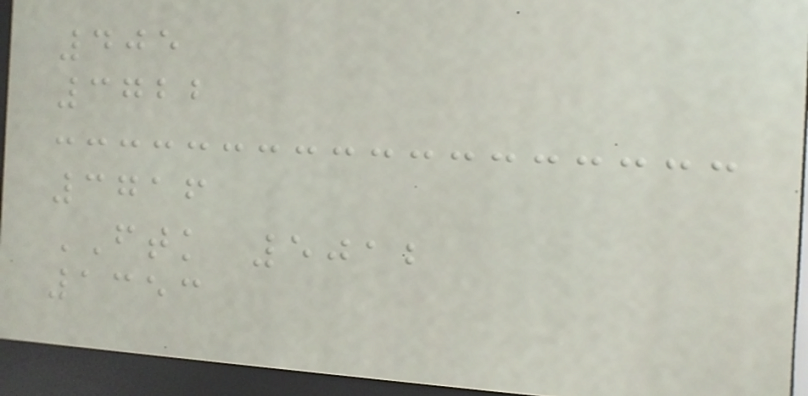405
3722
3716
FTK 5012
1353
